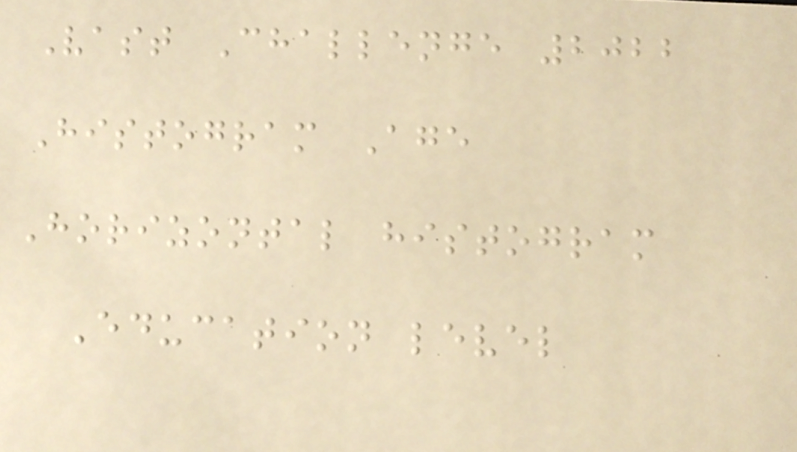Vast Challenge 2022
Histogram Age
Horizontal histogram
Education level
